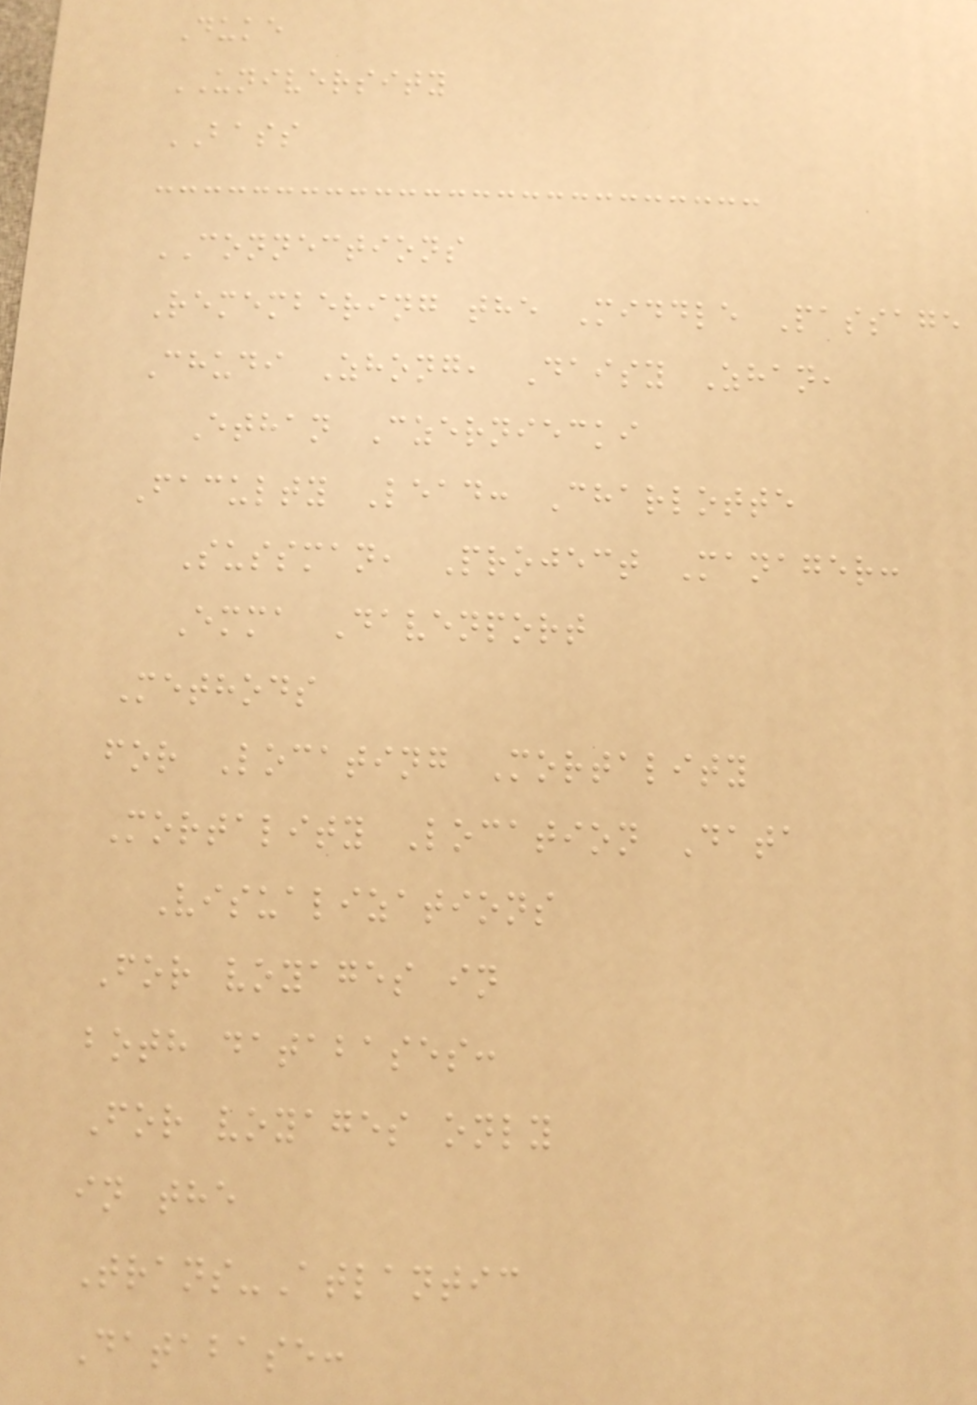Duke
UNIVERSITY
BASS
CONNECTIONS
Remembering the Middle Passage
Chudi Zhong, Daisy Zhan,
Ethan Czerniecki
Faculty Lead: Charlotte
Sussman, Project Manager:
Emma Davenport
Methods
for Locating Mortality
Mortality Location Data
Visualizations
For voyages in
both databases:
For voyages only
in the
Trans-Atlantic
Database:
